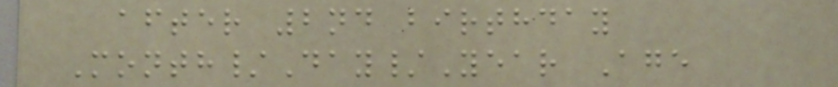after 2nd birthday
Month/Day/Year Age
